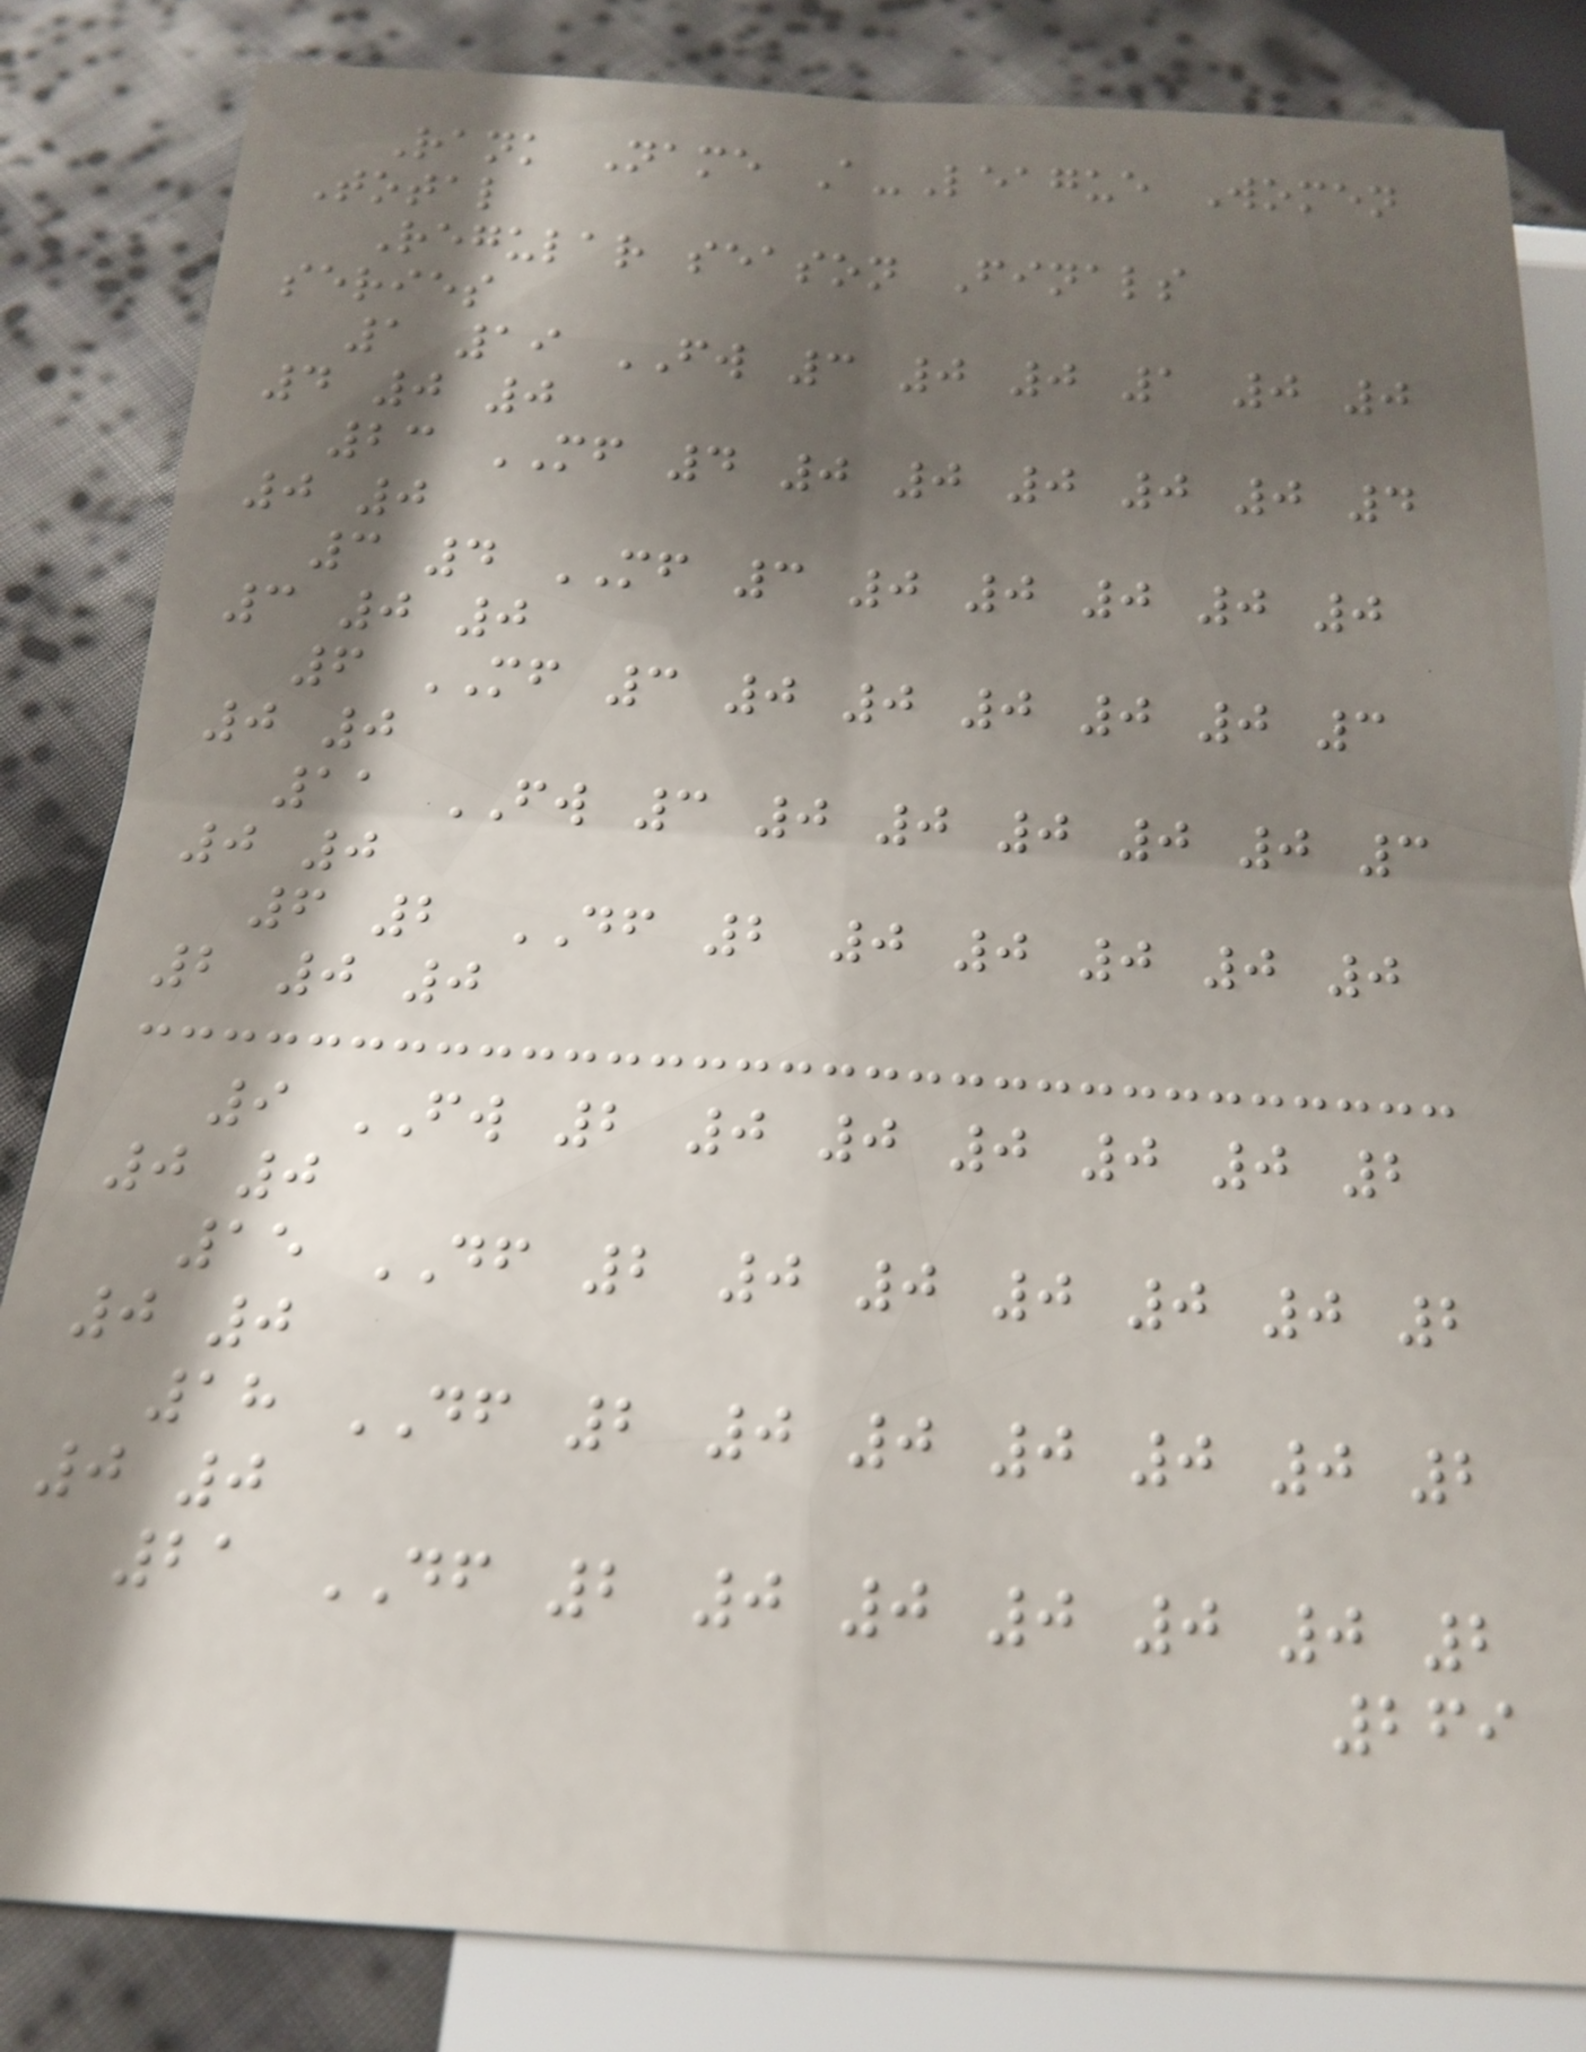Rank Name A-League Women
Total
Regular season Finals
series
1 19 FW 3 0 0 1 0 0
4 0 0
23 MF 4 0 0 0 0 0 4
0 0
3 4 MF 3 0 0 0 0 0
3 0 0
6 MF 3 0 0 0 0 0 3
0 0
11 FW 3 0 0 0 0 0 3
0 0
6 2 DF 2 0 0 0 0 0
2 0 0
9 FW 2 0 0 0 0 0 2
0 0
15 DF 2 0 0 0 0 0 2
0 0
18 DF 2 0 0 0 0 0 2
0 0
21 DF 2 0 0 0 0 0 2
269
